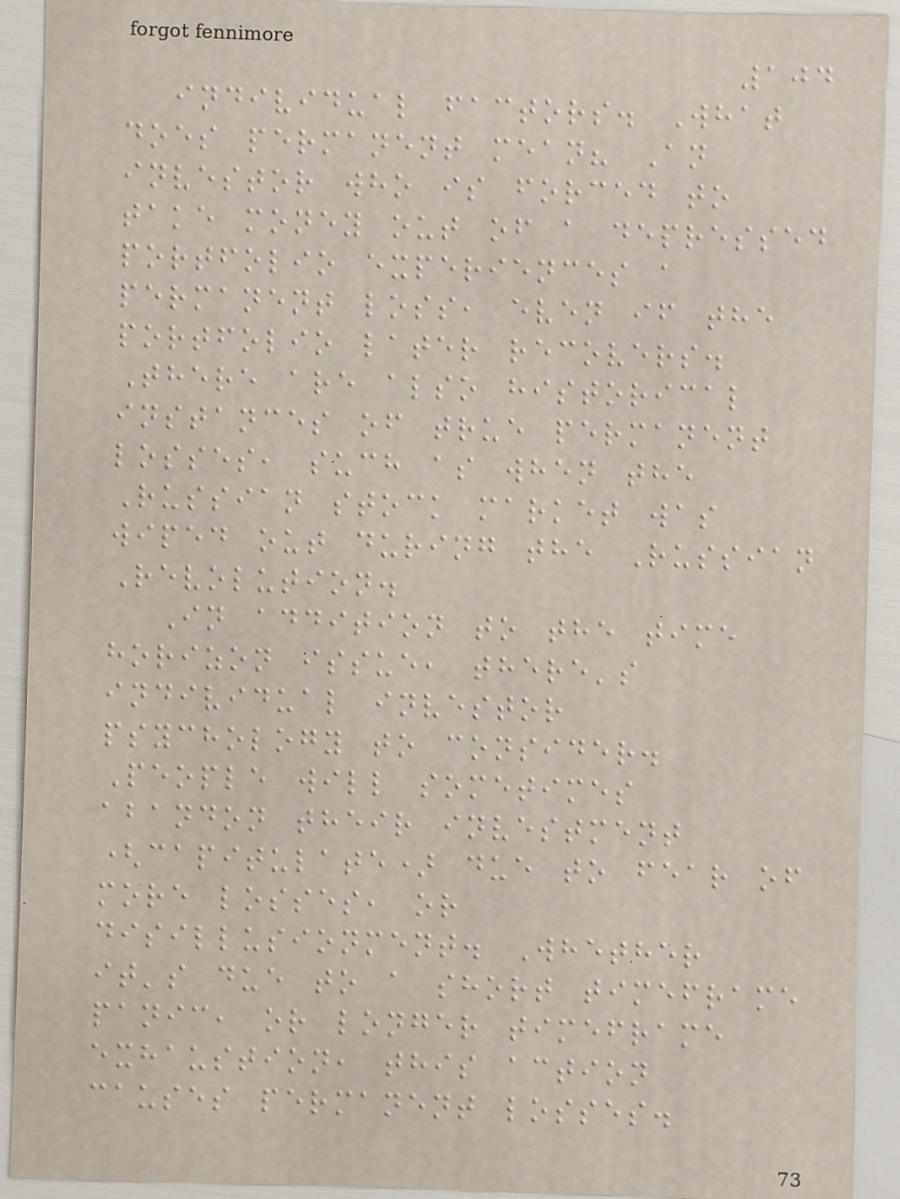104
individual factors. What
does permanent mean? An
investor who is forced to
take money out of a depressed
portfolio experiences a
permanent loss, even if the
portfolio later recovers.
There are also historical
instances of true permanent
losses, such as when the
Russian stock market was
wiped out during the Russian
Revolution.
In addition to the time
horizon issue, there's
individual investor
psychology to consider.
People will sometimes
abandon their investment
(capitulate) due to fear of
more losses, or
disillusionment. Whether
it's due to a short timeframe
panic, or longer timeframe
exhaustion, this action
causes permanent losses.
